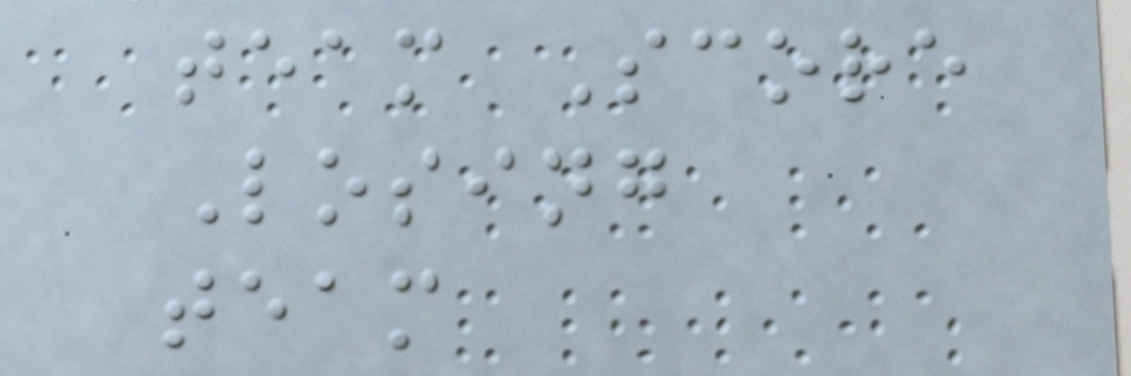team Score
Losing
team
